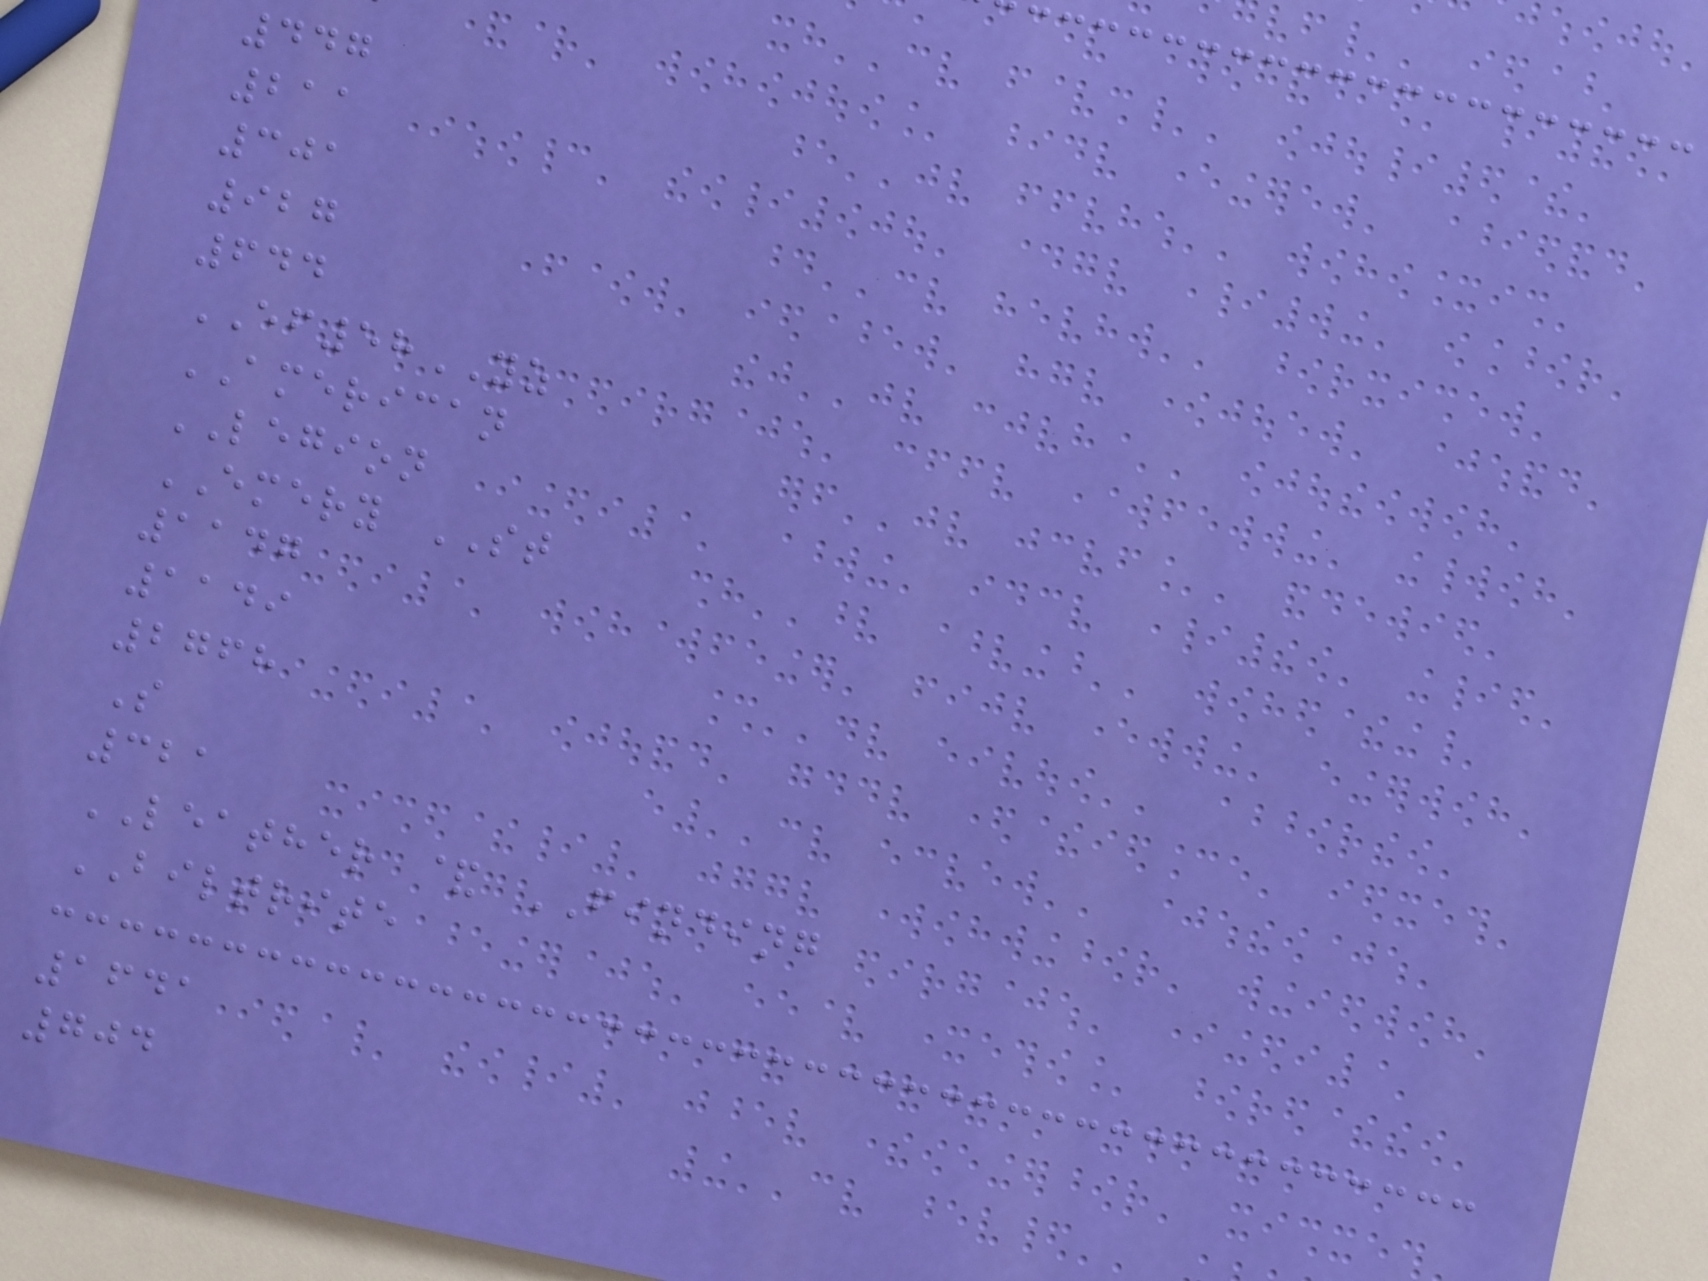447
211
301
927
644
EF58YZ
AMERICAN
LEGION
EMERY ST
1147
1149
2768
S
321
LEATHER & FINDING
BILTRITE
1641
704
